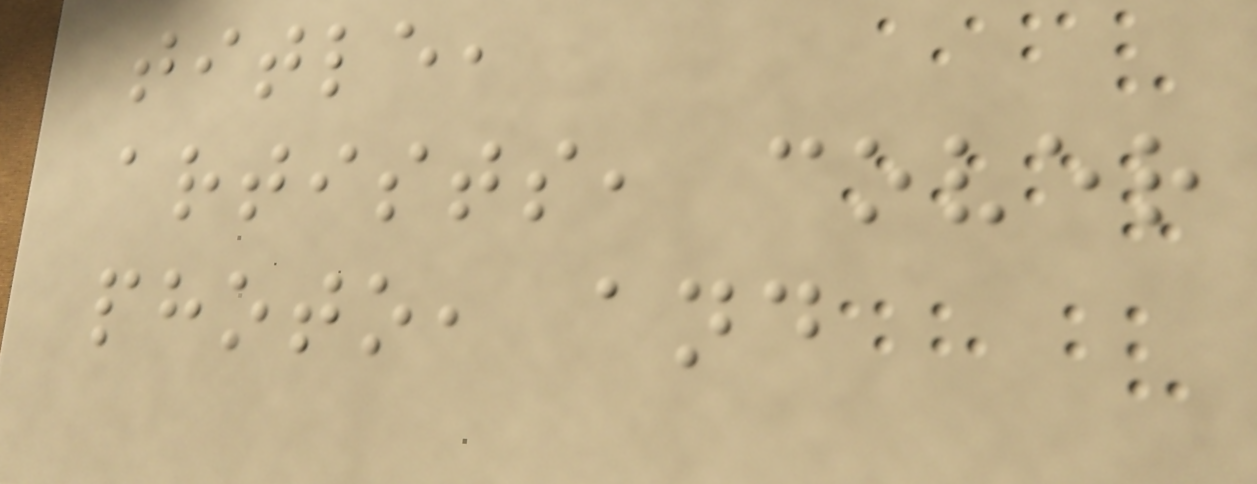title,
artists, cover
photo, and
